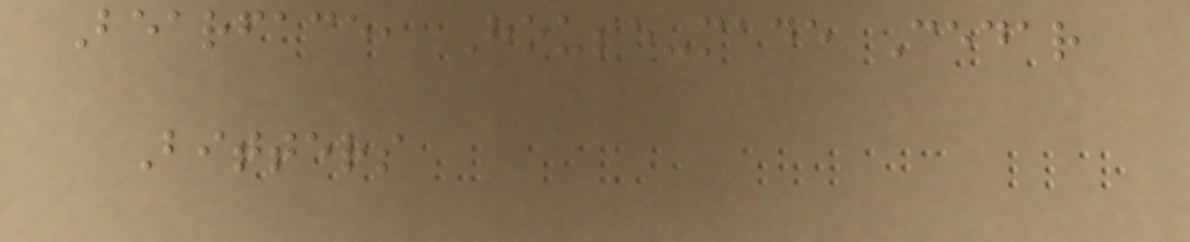Bearface, House-made Cedar
Bitters
